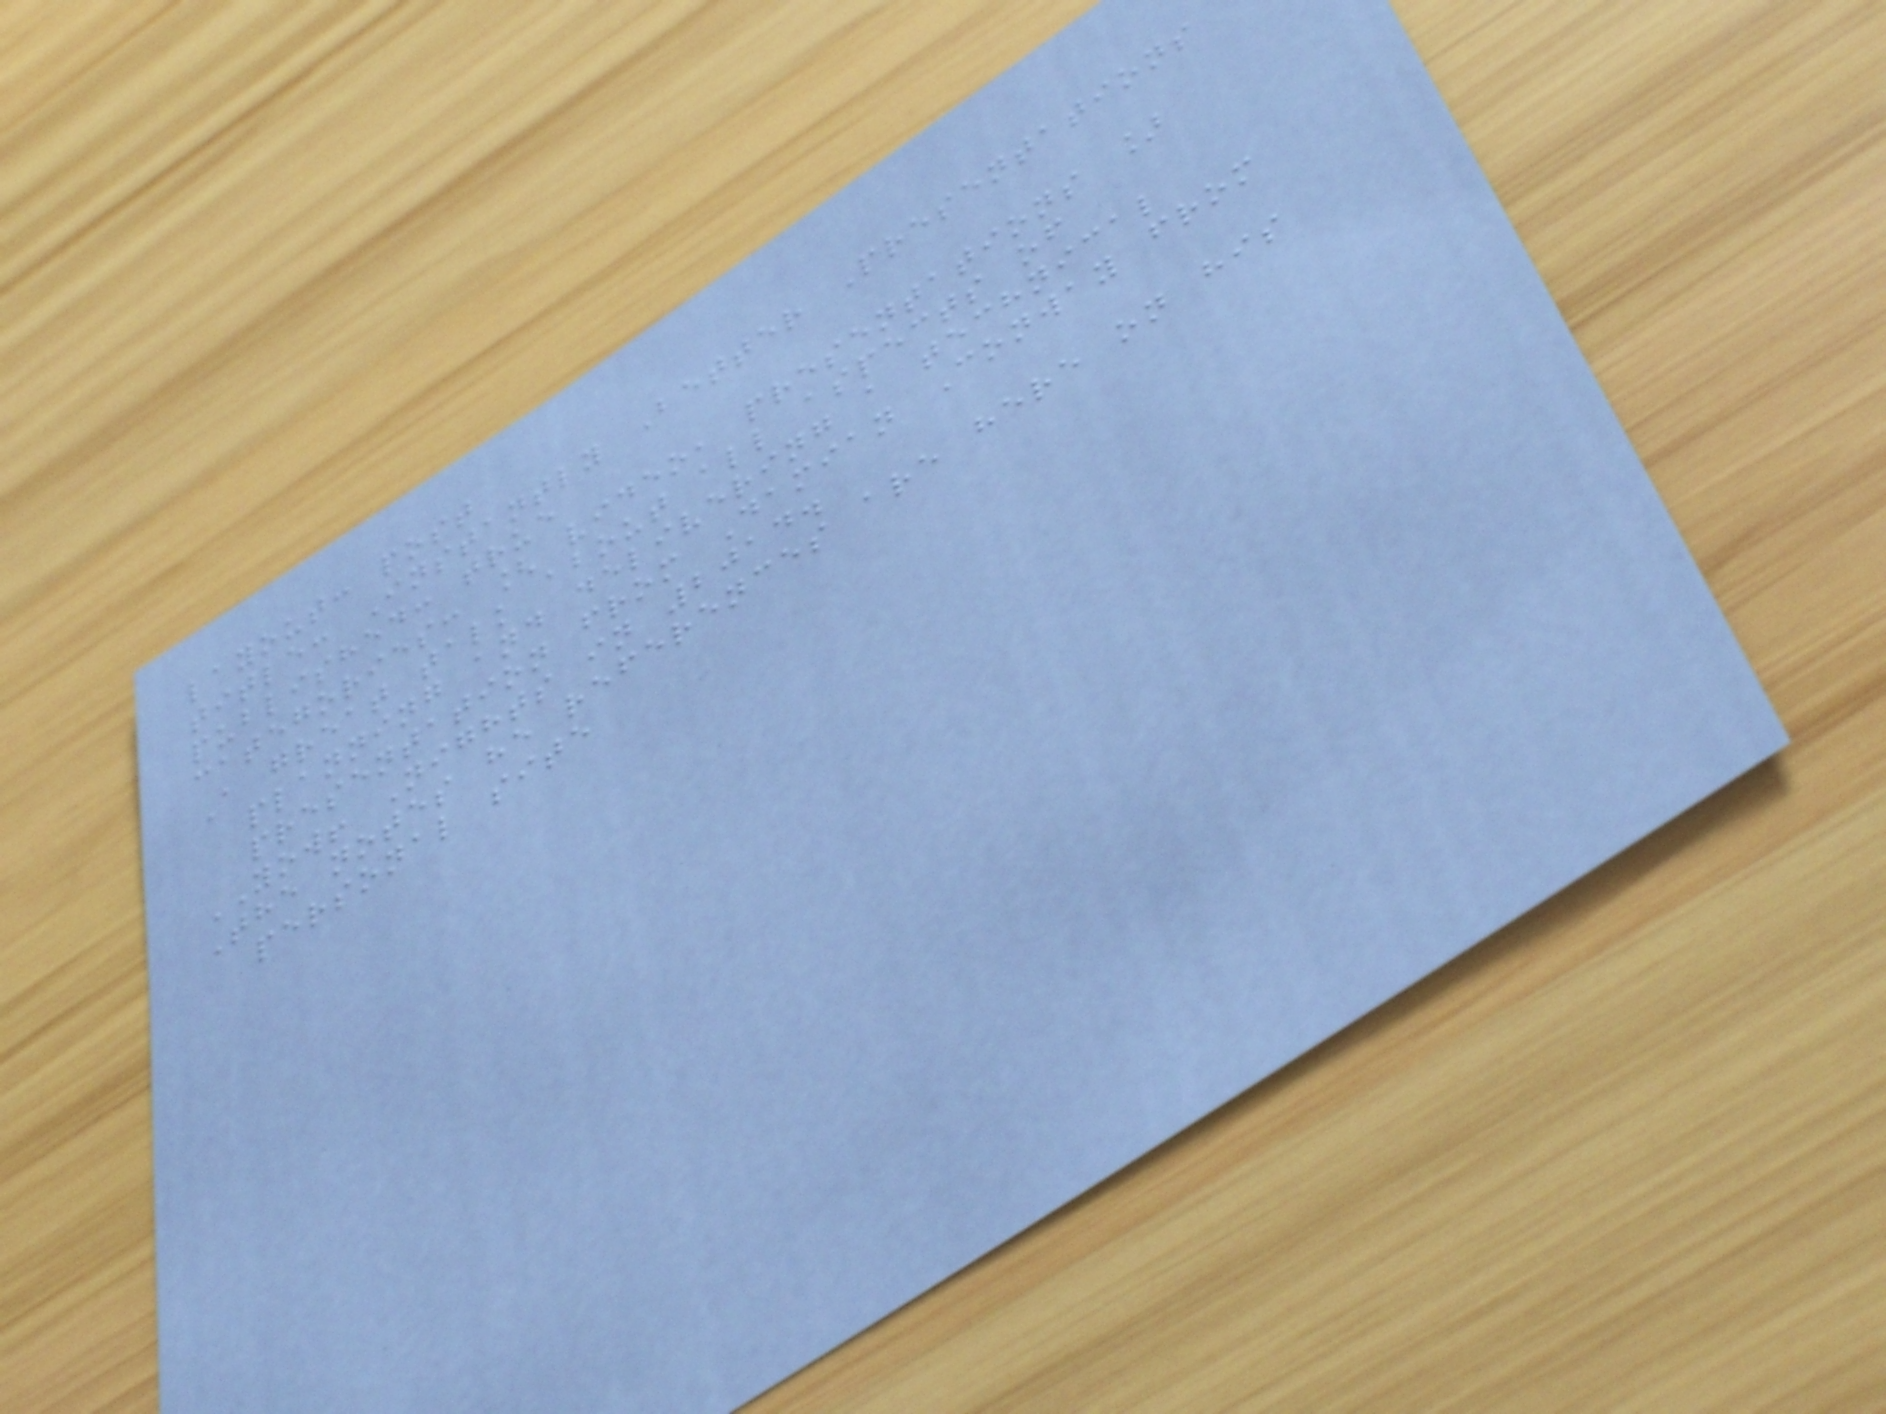layout: post
title: Instantly Better Presentations
published: true
categories: [ video, presentations ]
A great talk about all aspects of
planning and delivering a technical
presentation from Damian Conway from
YOW! Nights in 2014.
The notes he references are here on his
personal site
